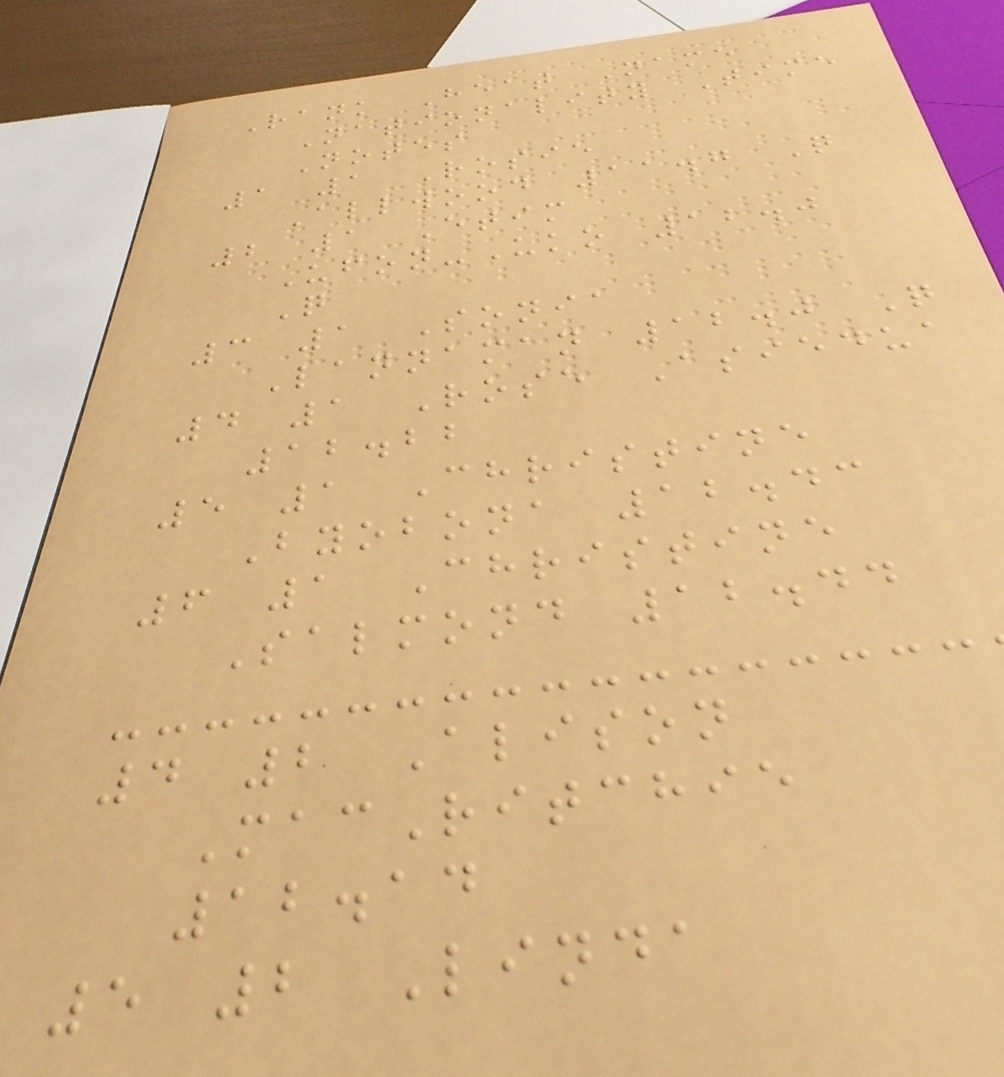Rank Heat Name
Nationality Time
Notes
1 1 Rosie
Allwood 11.7 Q
2 1 Etim
Ufon-Uko 12.0
Q
3 1 Sonia
Lannaman 12.0 Q
4 1 Rose Asiedua
12.22
5 1 Christine
Byobona 12.43
6 1 Christine
Salmond 12.44
4 2 Alison
MacRitchie
12.14
5 2 Linda
